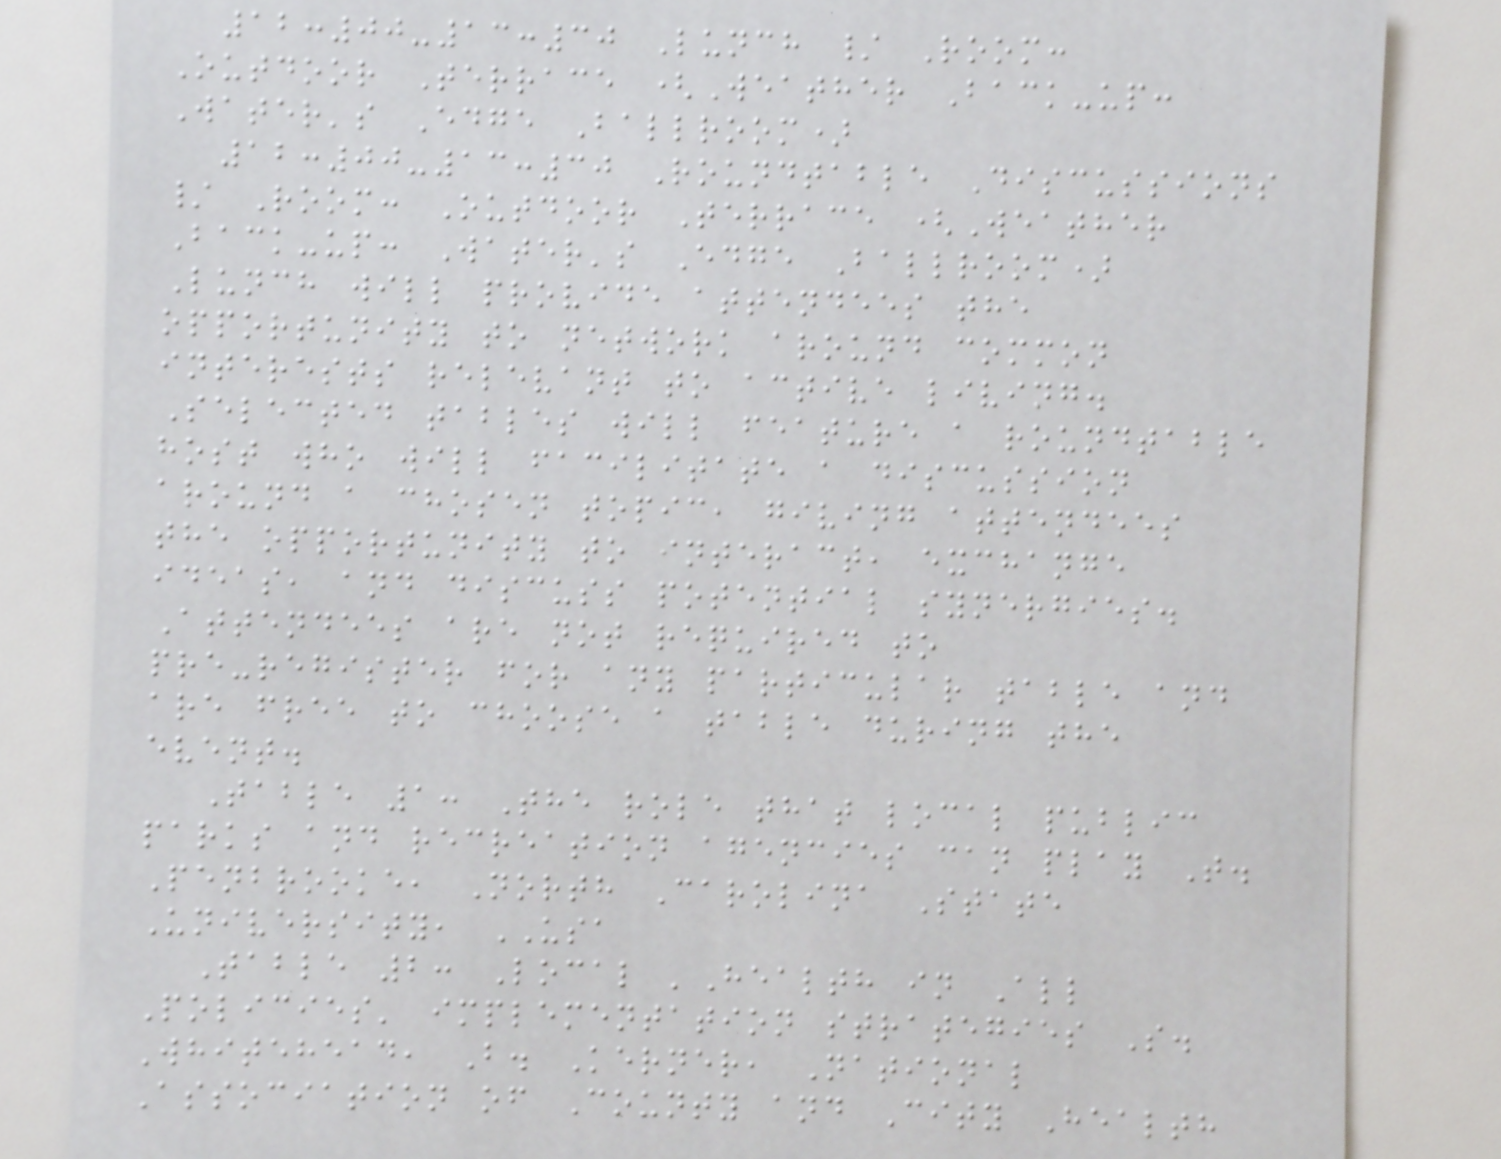12:00-13:30 Lunch / Room:
Outdoor Terrace (Weather Back-up:
Water's Edge Ballroom)
12:00-13:30 Roundtable Discussions
/ Room: Outdoor Terrace (Weather
Back-up: Water's Edge Ballroom)
Lunch will provide attendees the
opportunity to network around common
interests relevant to active living.
Selected tables will feature a roundtable
host who will facilitate a discussion
around a chosen topic, giving attendees
the opportunity to interact, exchange
ideas, and discuss potential synergies.
Attendees are not required to
pre-register for any particular table and
are free to choose a table during the
event.
Table 1: The role that local public
parks and recreation agencies can play T.
Penbrooke, North Carolina State
University, USA
Table 2: Local 'Health in All
Policies' implementation strategies S.
Whitehead, B. Kerner, National
Association of County and City Health
